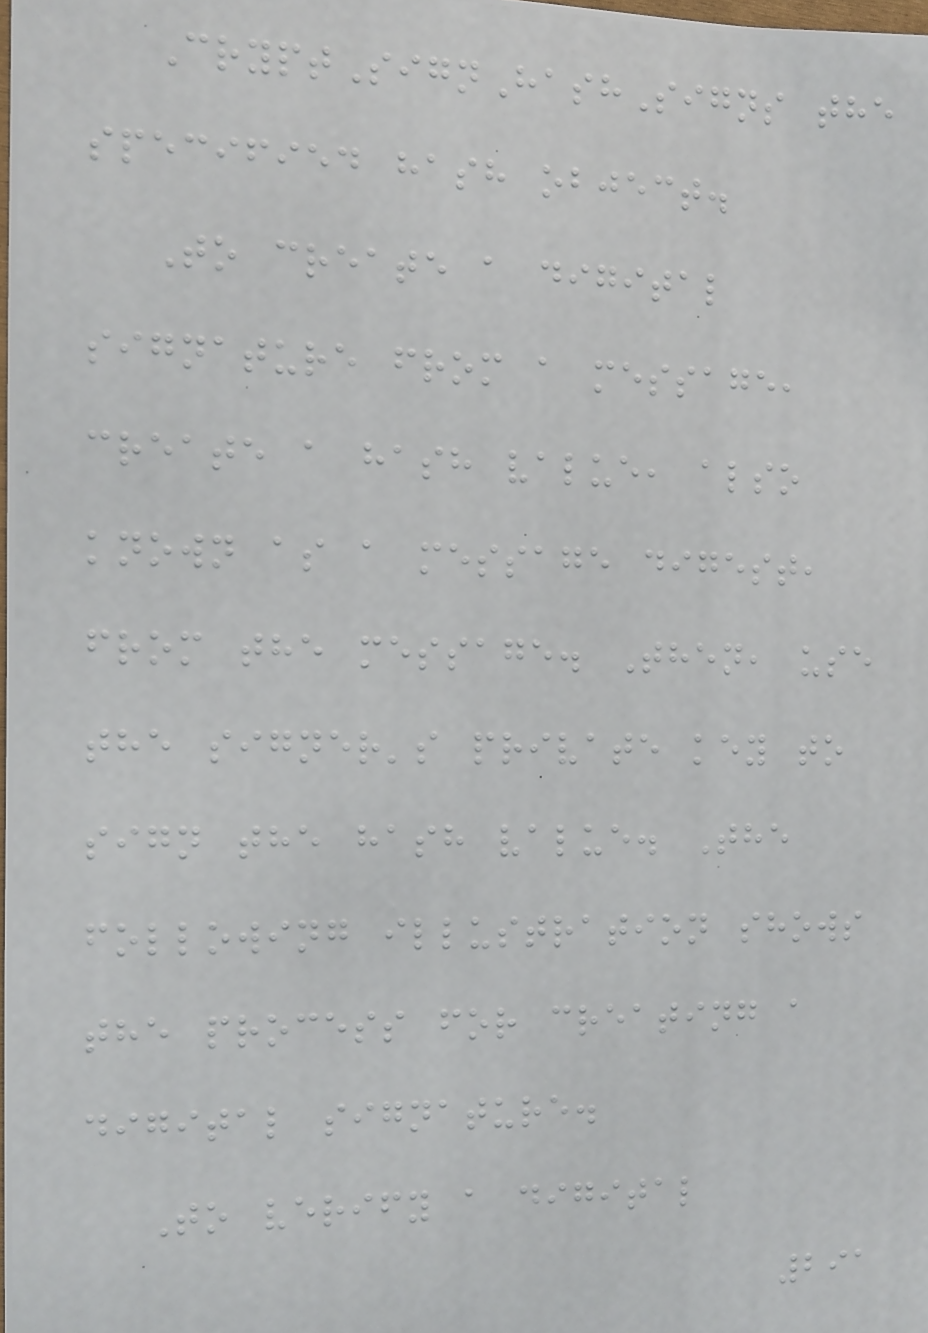CryptSignHashSigns the
specified hash object.
To create a digital
signature from a message,
create a hash value, also
known as a message digest,
from the message. Then, use
the signer's private key to
sign the hash value. The
following illustration shows
the process for creating a
digital signature.
To verify a digital
291
